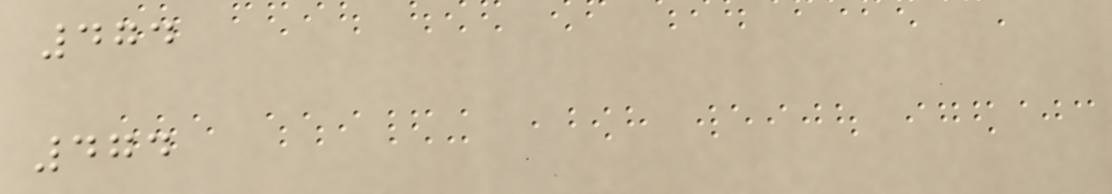474
474
